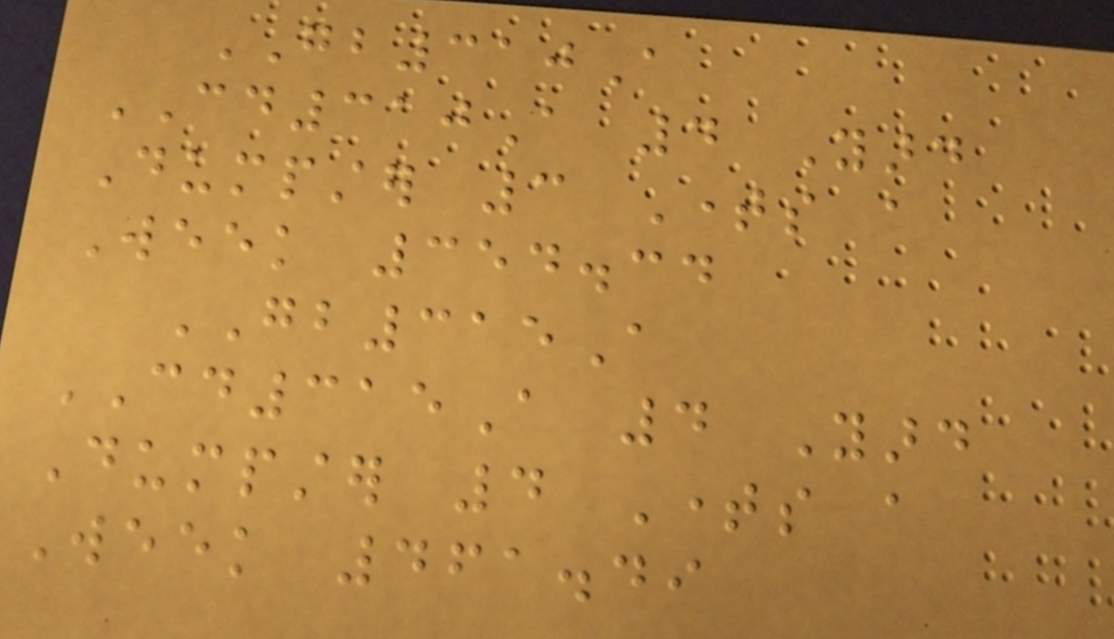GB310A
CD310A 4 Yard
Dumpster 3 Times a
Week 354.34
GB315A
CD315A 4 Yard
Dumpster 4 Times a
Week 461.49
